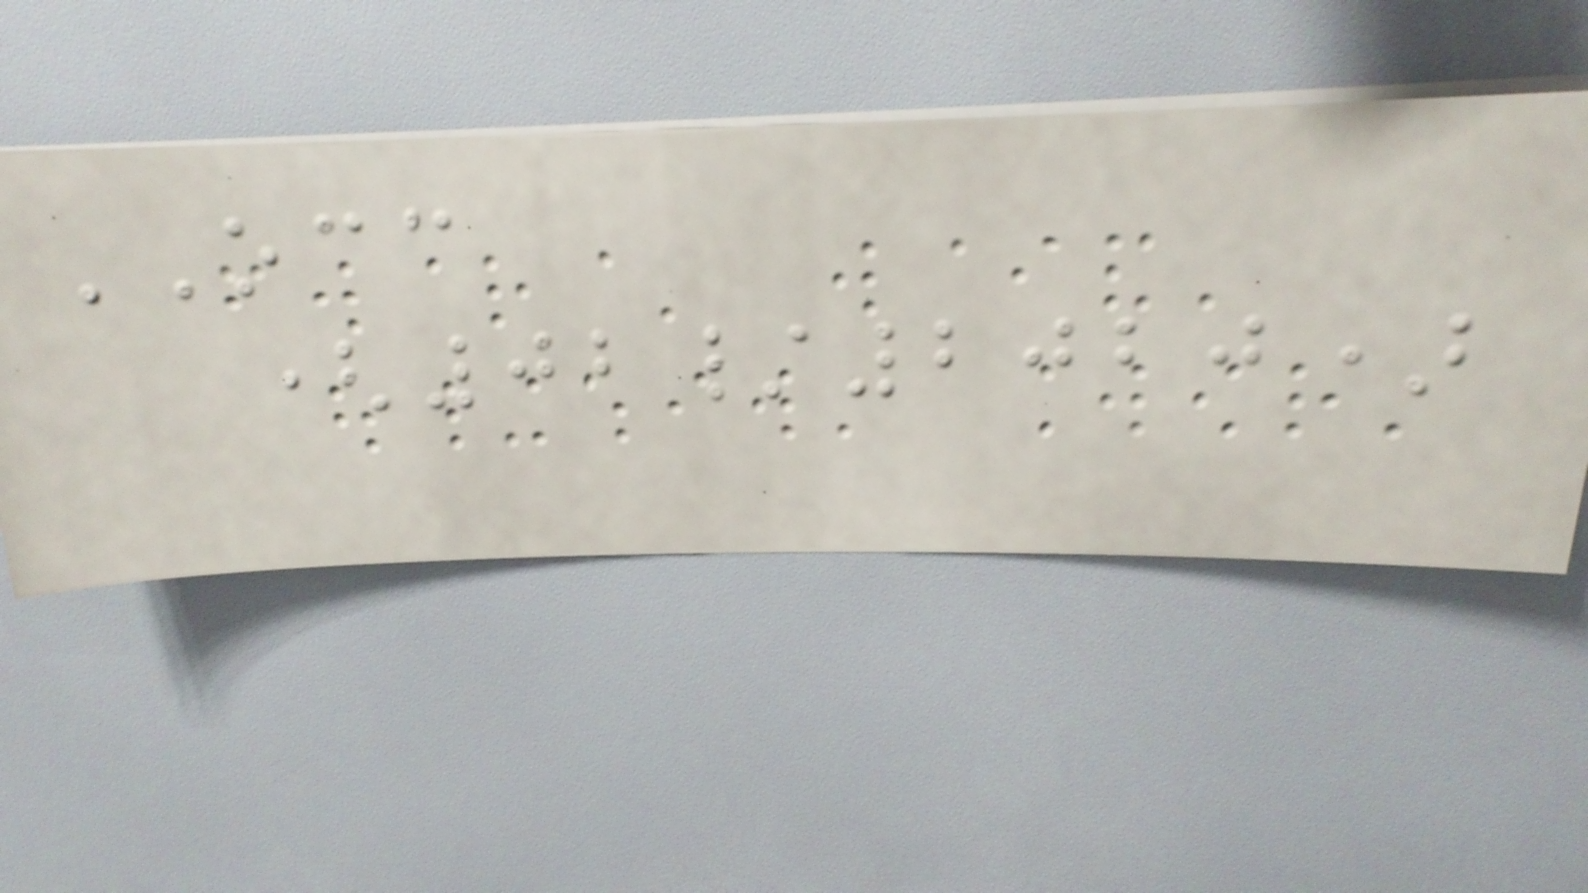OCC
(02/2020)
